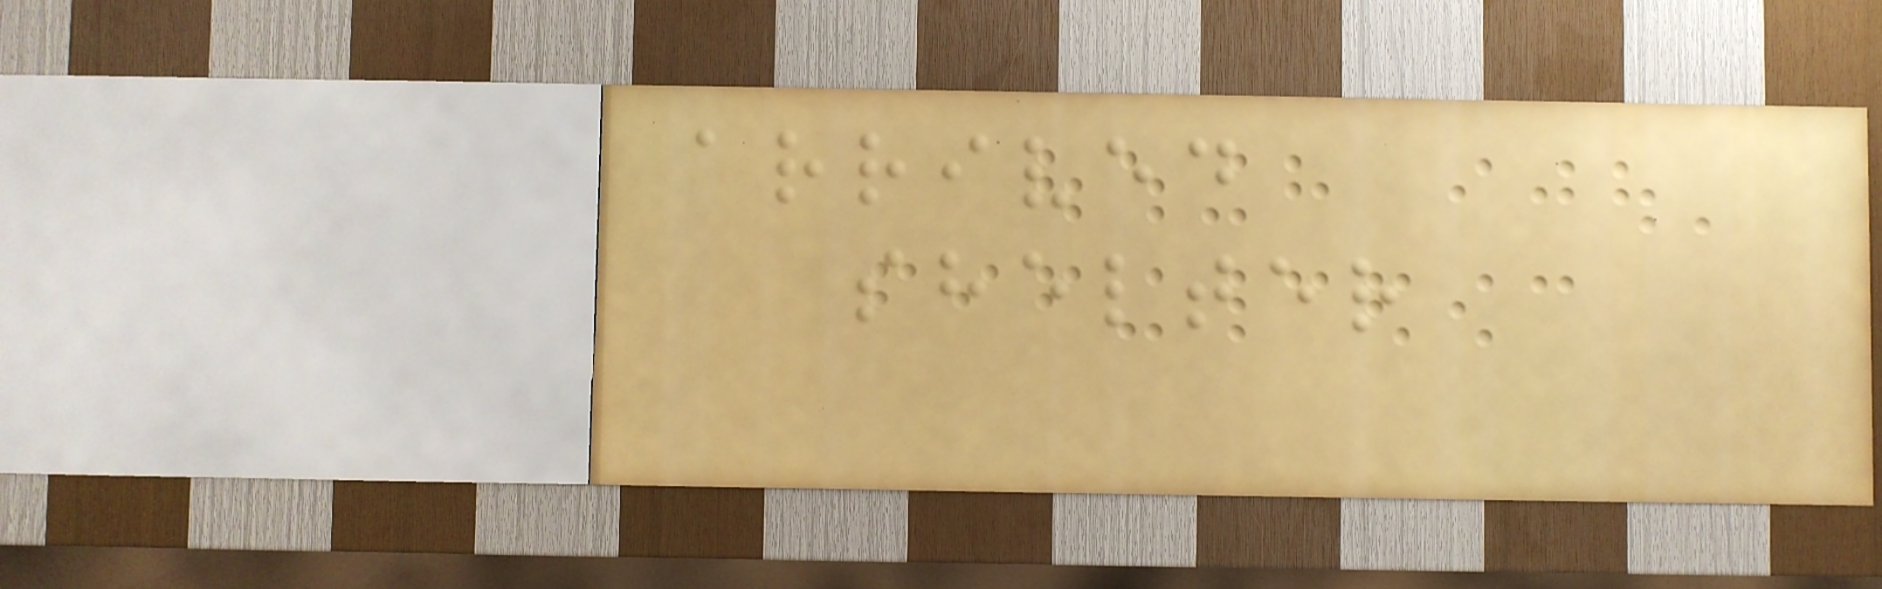arrived
shelter
